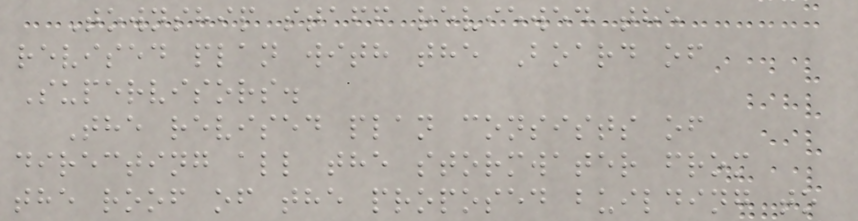Township staff reviewed the
revised plan with the Board of
Supervisors.
The revised plan consists of
directing all the stormwater from
the roof of the proposed building to
